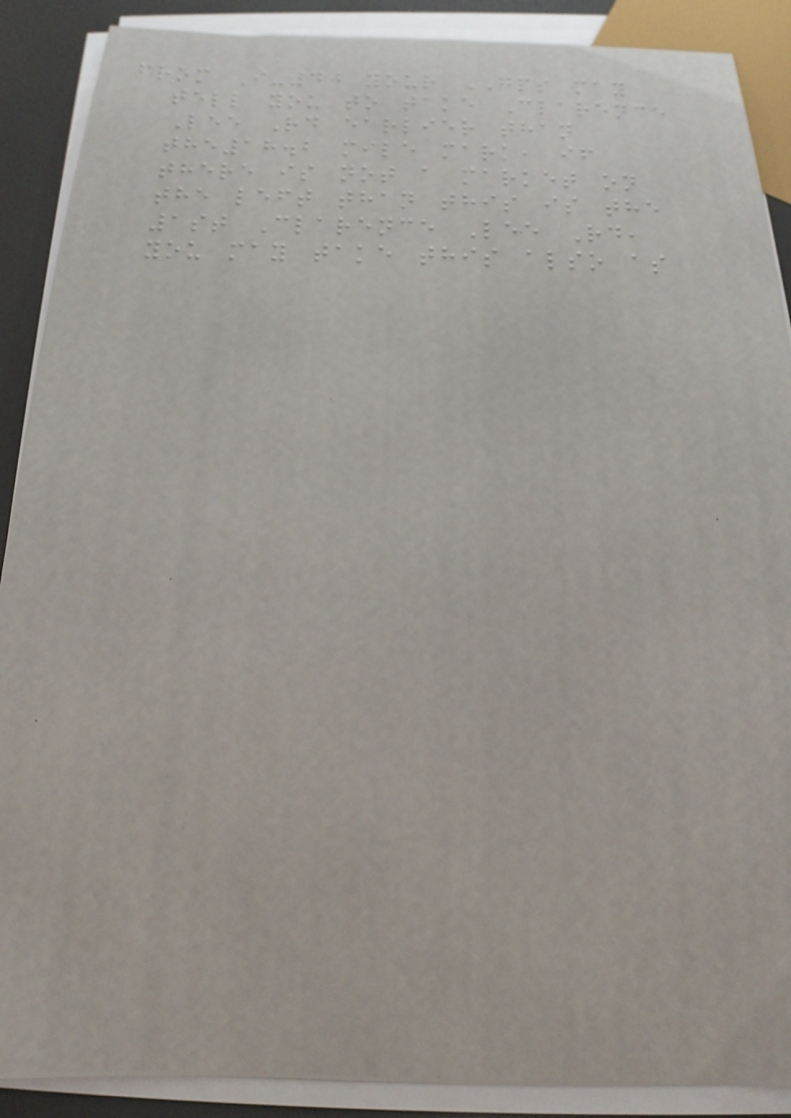from I-40 your GPS may
tell you to take Clarence
Lee Rd earlier than
the18.2 mile mark, if
there is not a market on
the left than this is the
1st Clarence Lee Rd,
you may take this also as
